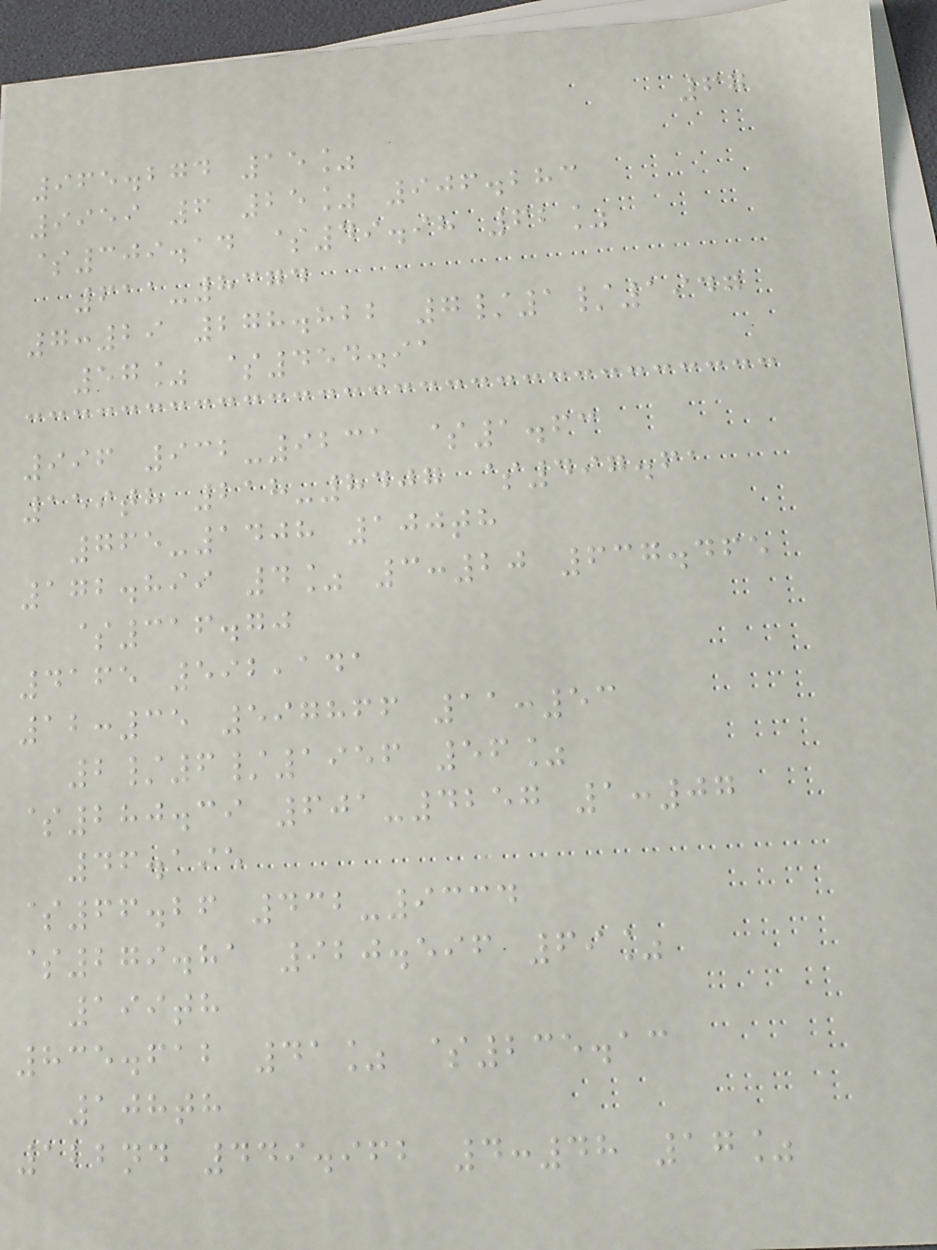67
965.274 15%
9959 6 25% 906.283
$309.14 $49.98 62%
611-8374
7:29 278.822 7/1/1947
57% $454.91
996 932-9231 $1.63
159th 218-8407 $497.61
765-1408 100th
172.899 4% 3:20 637.465
$316.70
4165 592,141
12:35 597866 11:53
2/6/1956 56%
$280.39 601-4257 1:07
46.195
$66.26 432-9334
$279.81 920.596 69%
199th
835.612 41% $235.13
108th
122nd 449.962 4:48 17%
